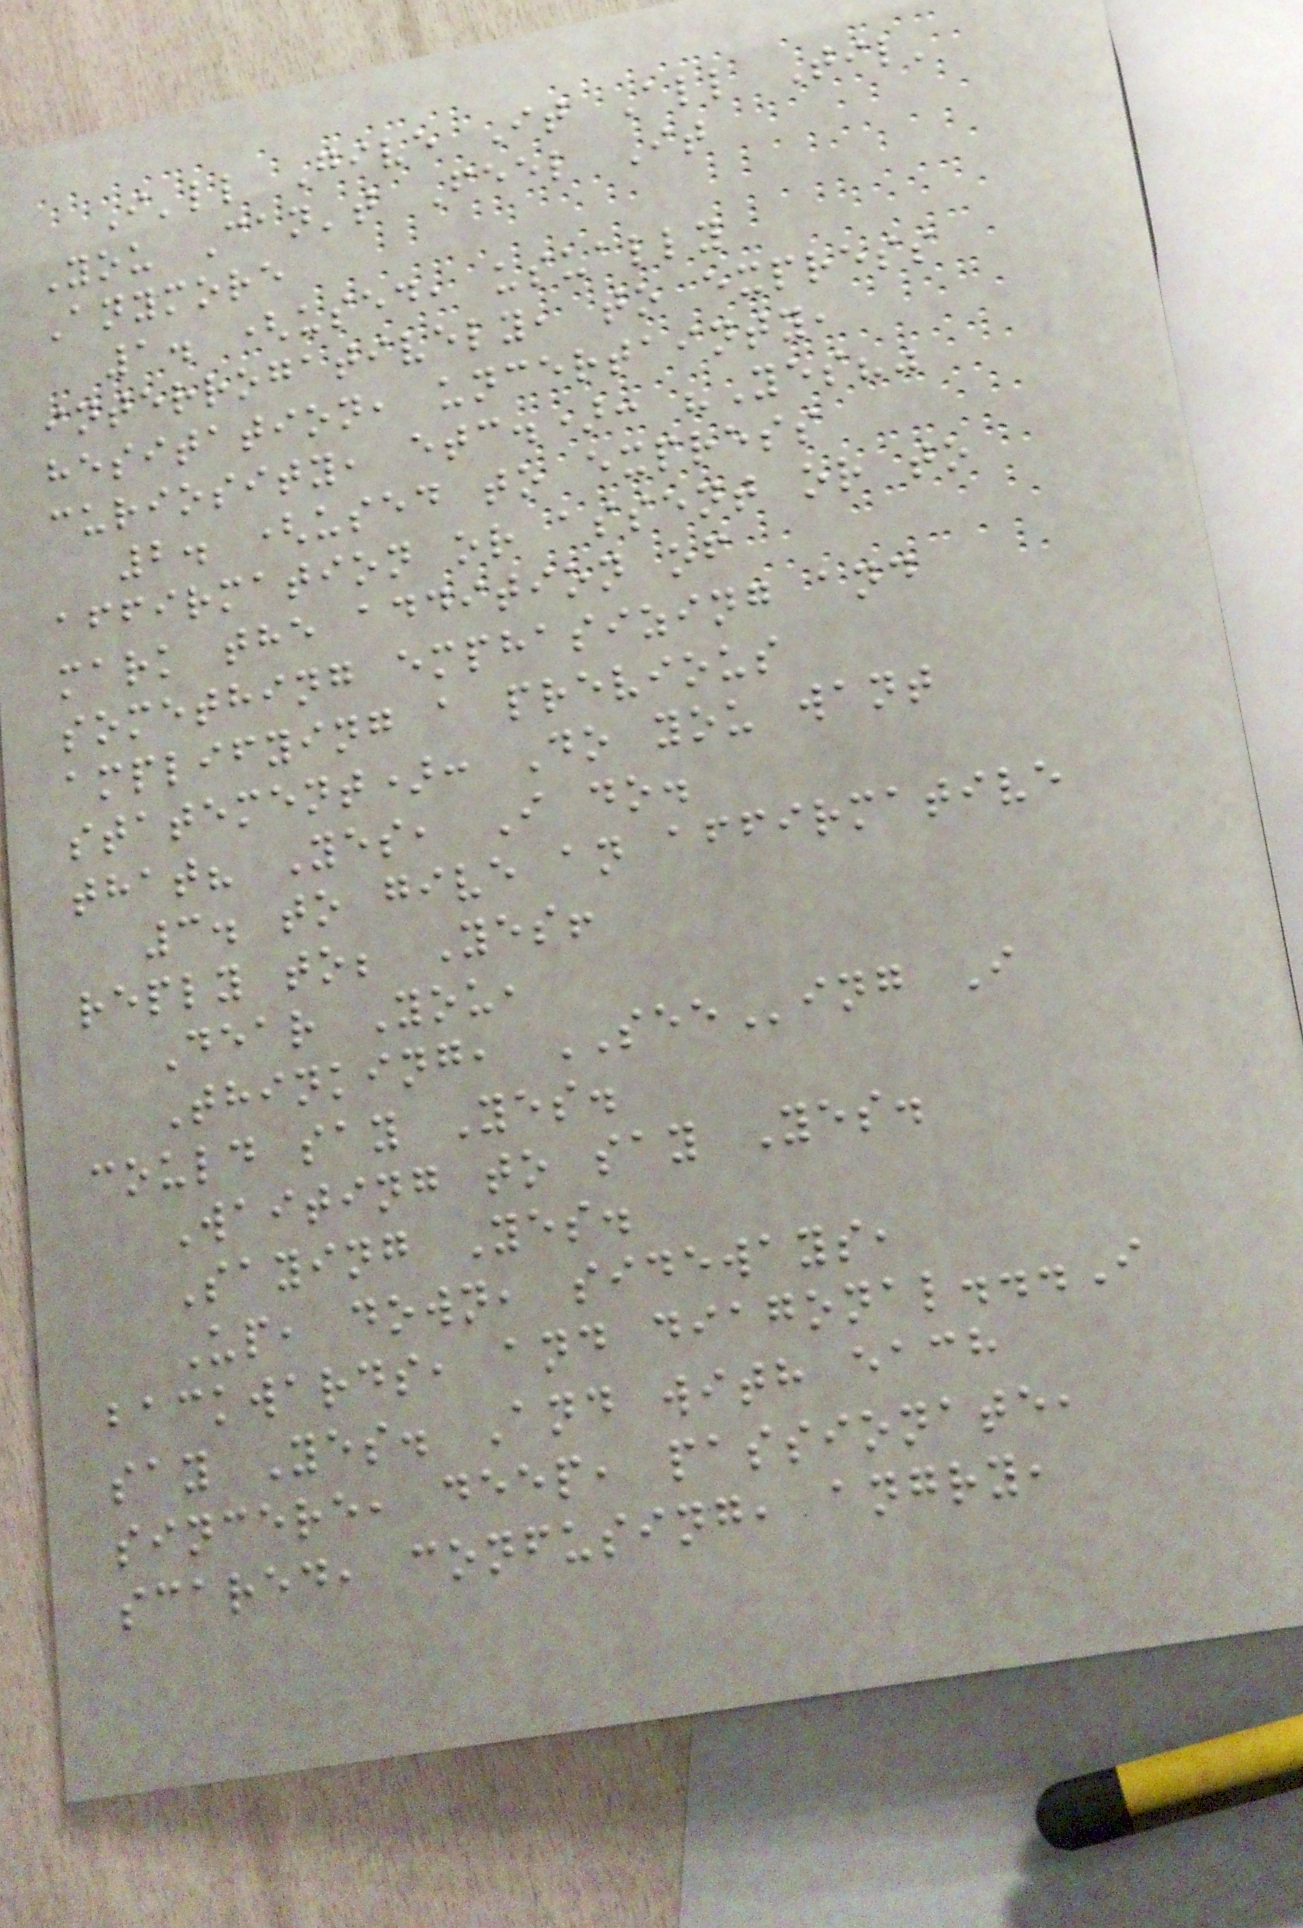I'll Give It All Til'
You Can't Feel It
Anymore
1. (used, usually
interrogatively, to express
hesitation, uncertainty,
curiosity, etc.): "Yes?"
2. (used to express
affirmation or assent or to
mark the addition of
something emphasizing and
amplifying a previous
statement): Do you want
that? Yes, I do.
3. to give an affirmative
reply to; Yes!
Dear You,
Thinking, SEEing I
could say Yes.
Waiting to say Yes.
Saying Yes.
Up, down, sideways,
backwards, and diagonal...I
say Yes. And with each
sincere, deep, passionate,
scared, confusing, angry,
